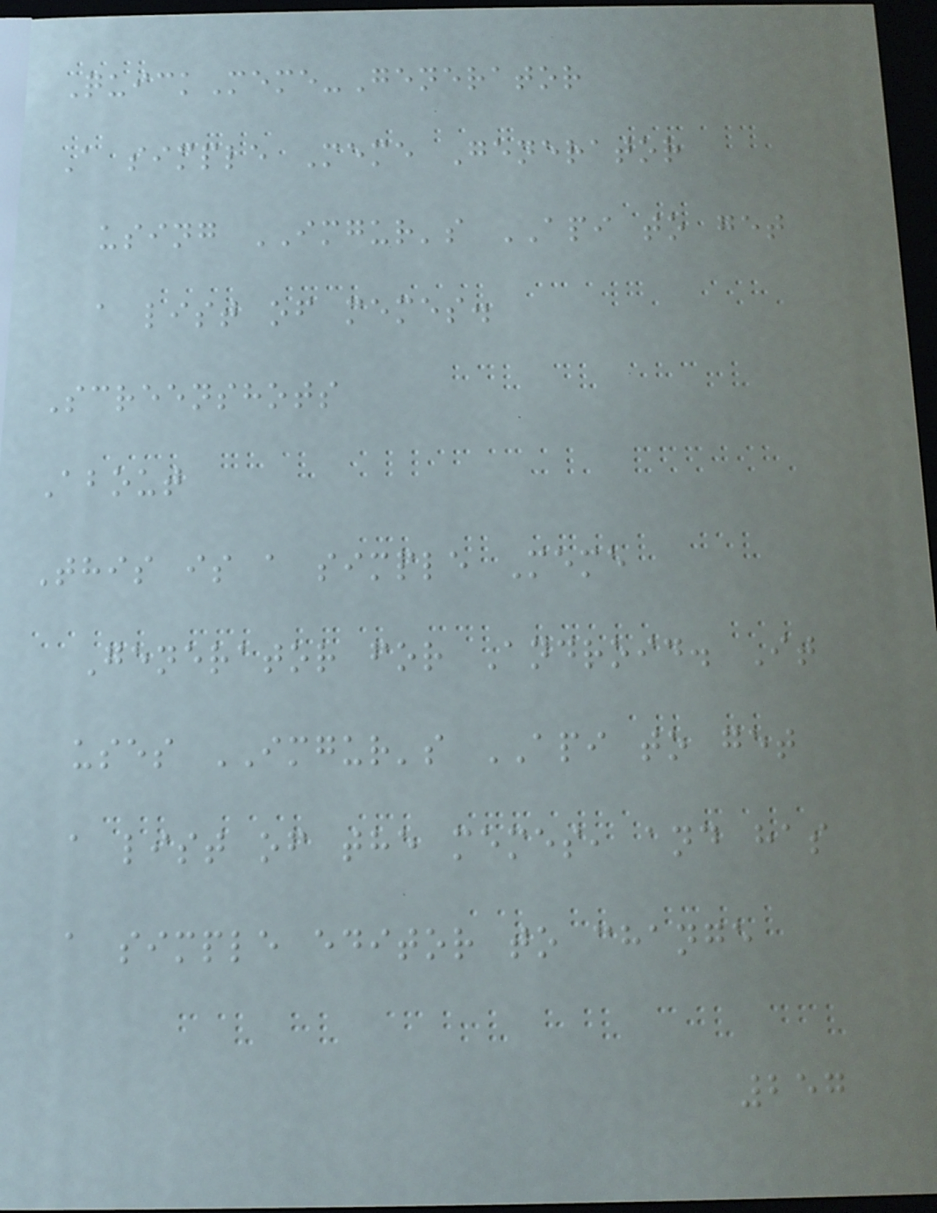QuickMeme-Generator
A simple Meme Generator
using IMGUR's API to get
a list of memes.
Screenshots
About
This is a simple Meme
Generator for Android. It
uses IMGUR's API to get
a list of the memes, and has
a simple editor to change
257
